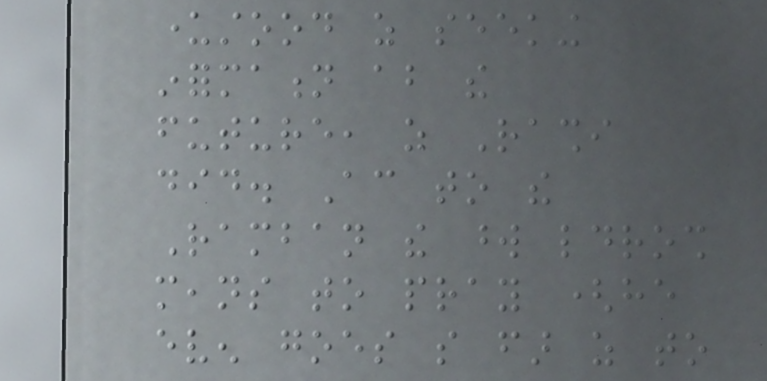understood as seeking
information about the
future, as Rashi
did. According to the
Ramban the word ldrosh
means to pray (he
even goes so far as to
